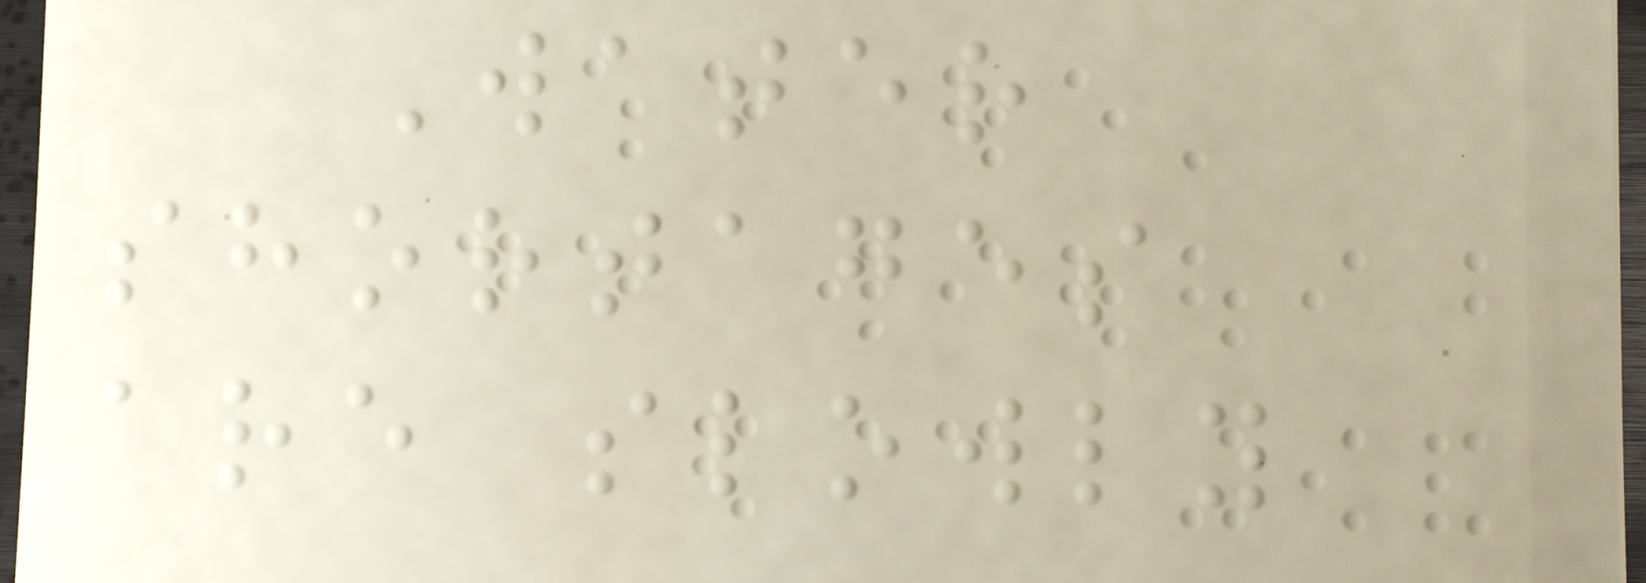Water
shortages
are slowly
